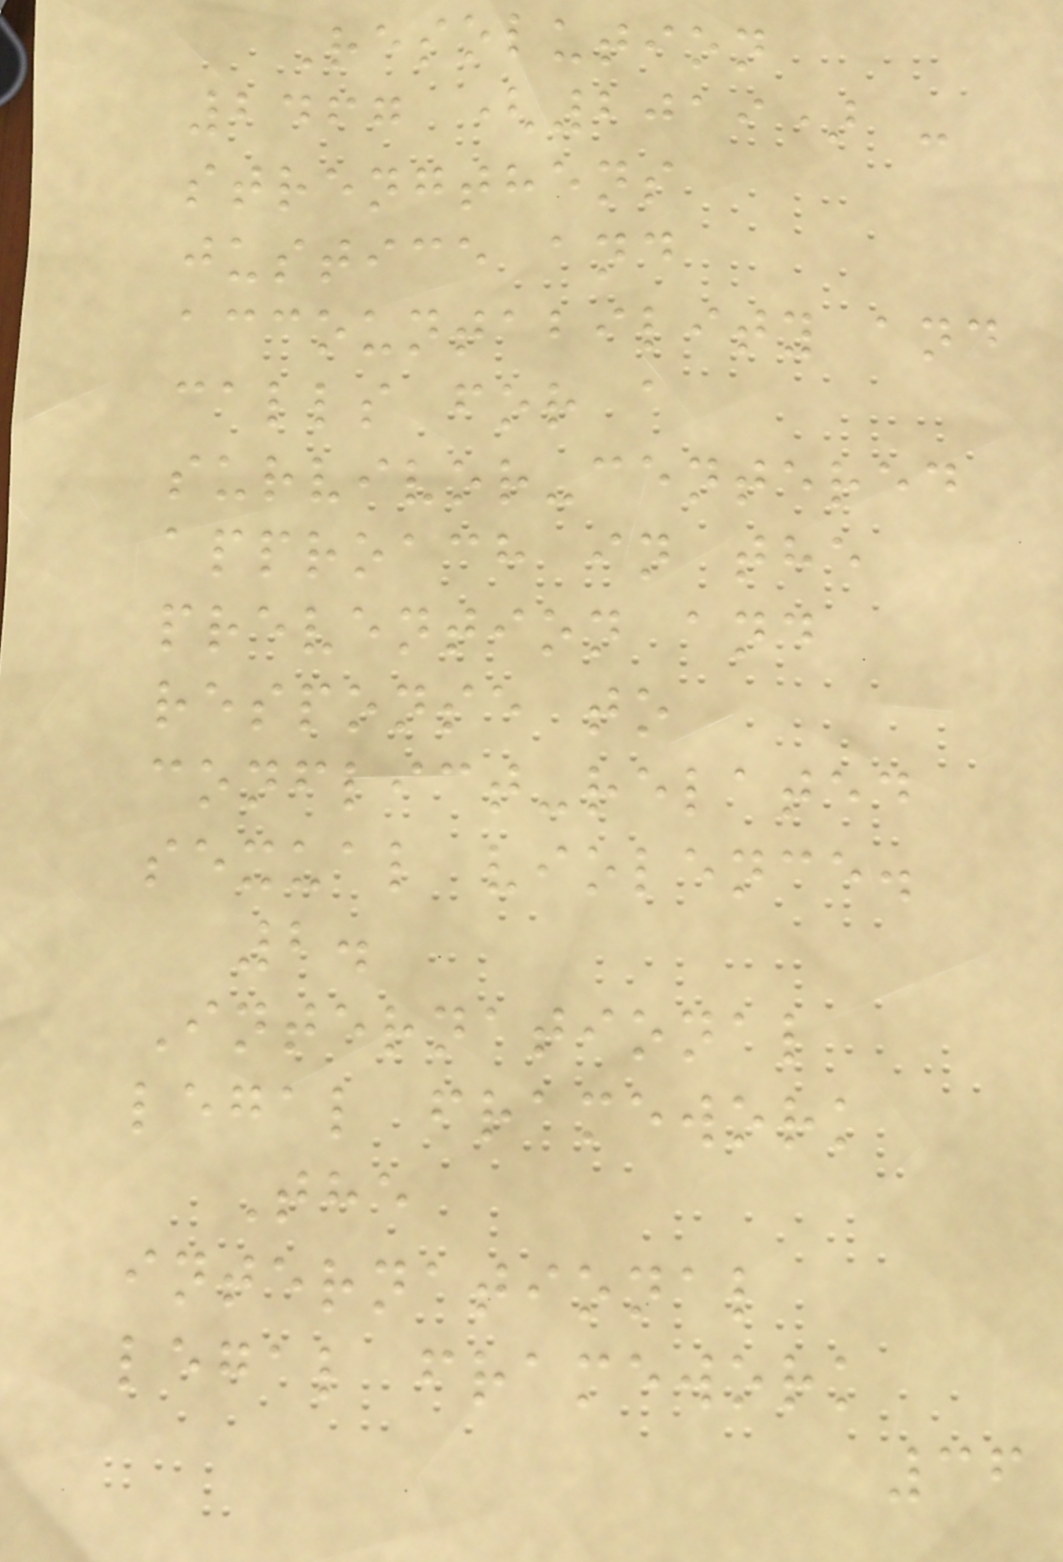Resolution
2467 (2019) -
strengthens
justice and
accountability and
calls for a
survivor-centered
approach in the
prevention and
response to
conflict-related
sexual violence.
2.
International
legal framework
The
international
legal framework
36
